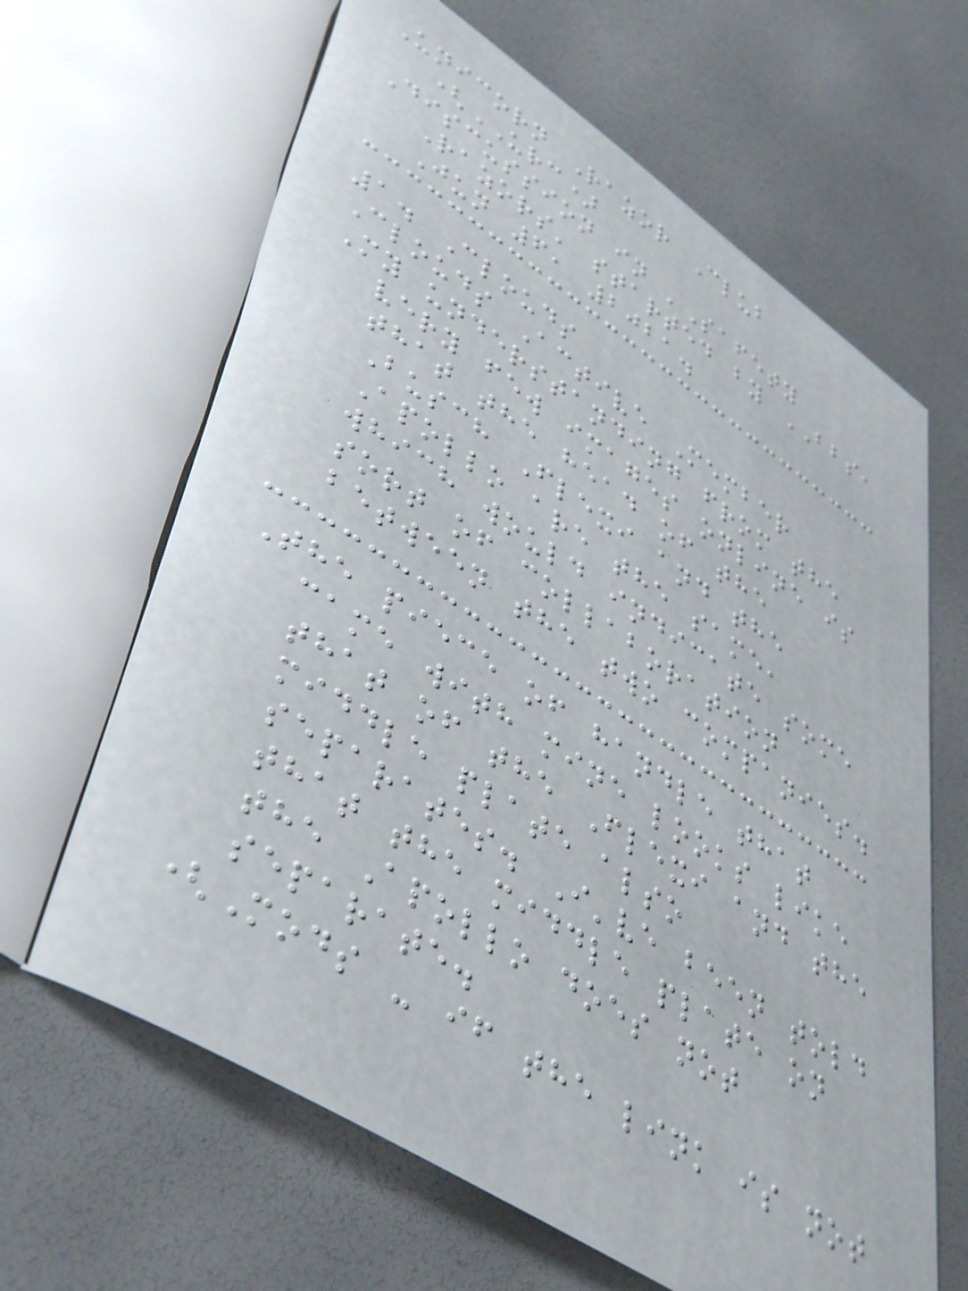Unicorn Razor Club
(URC)
Discussion in 'Safety
Razors' started by BBS,
Jun 6, 2021.
1. Clouds
Clouds Active Member
My understanding from the
very few images online is
that the head of the
Busch Flexi and the
Apollo are the same,
which would indicate some
sort of collaboration
between the two companies.
The piece of handle that
came with mine looks like
that of the Flexi and the
middle plate also
separates. I've been told
that the middle plate on
the Apollo does not
separate.
(Mods - if the link is not
